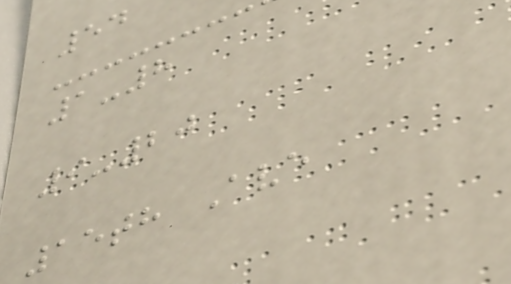54
1-8
9-20
15th Ave
